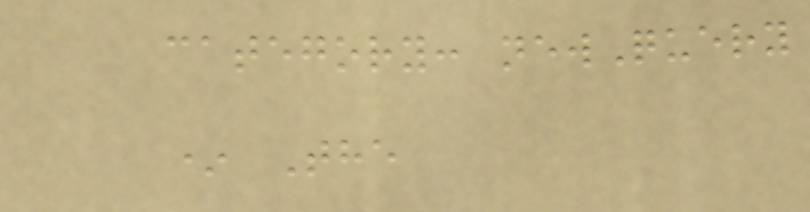category: newQuery
* The
